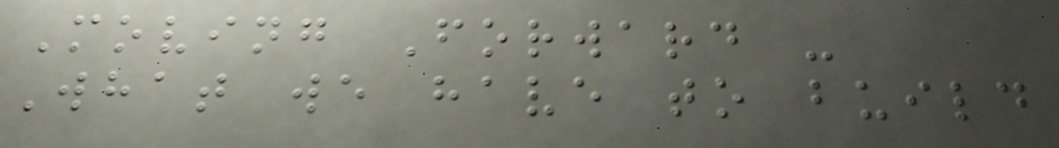Moving Forward -
What we have to build
